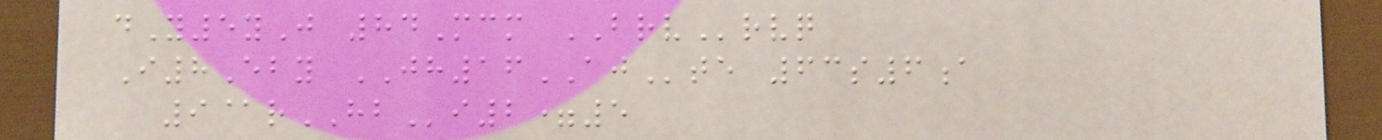dY5yJ 84Mcm BRVrvq
I8Eby JH16AJte 63s6a
9@rHBi2=5
